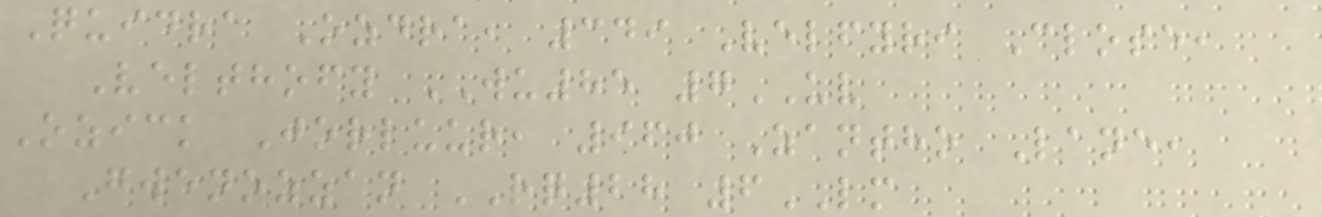Quidra Ozdra, 349 Velfyri Close,
Velthofy WU85 7UV
Ozick Jorluur, 960 Zantho Lane,
Gwenozzan RQ28 6LM
